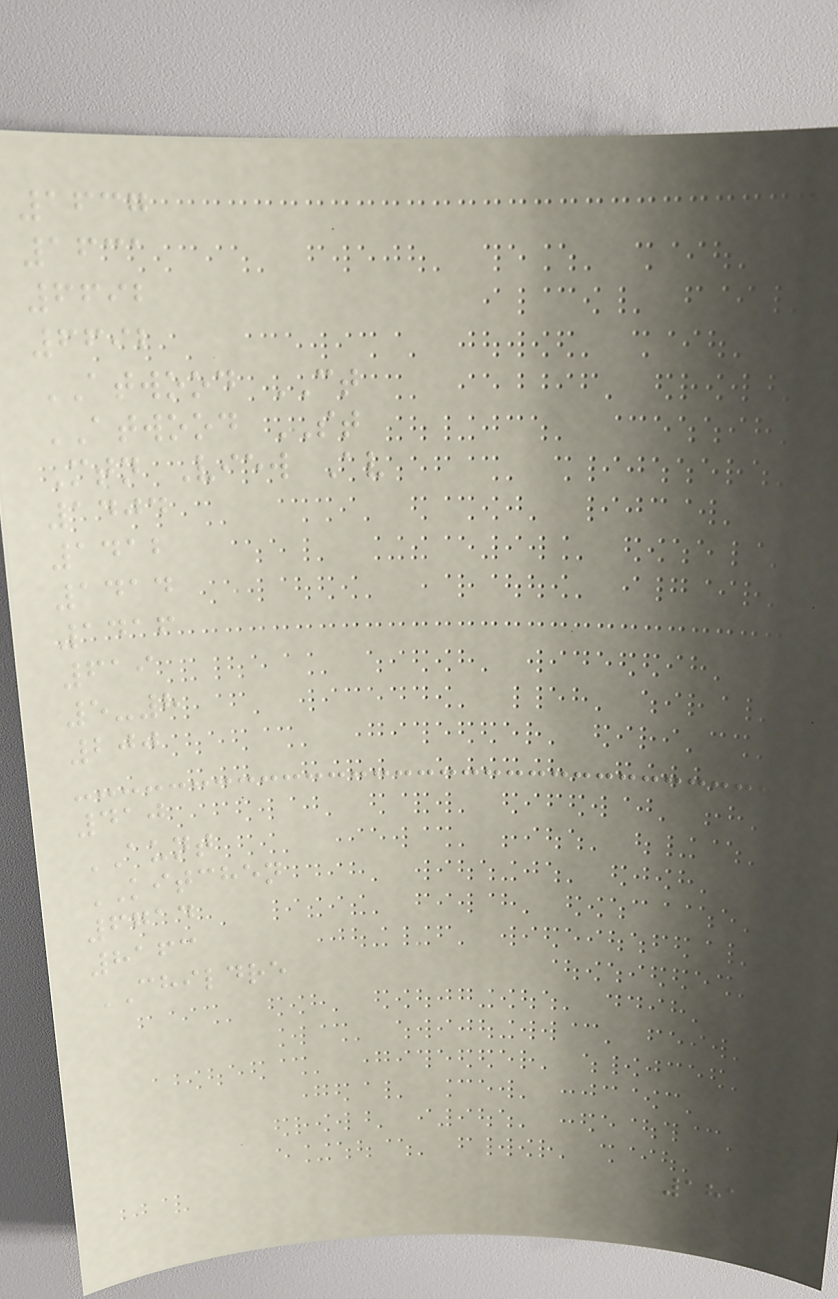1637
1631
6692
6692
ATWOOD CT
ATWOOD ST
Mtn View Av
1404
1412
1414
1416
619
5-8
200
410
AUNT
KITCHEN
6714
8163
CHILDRE
181
